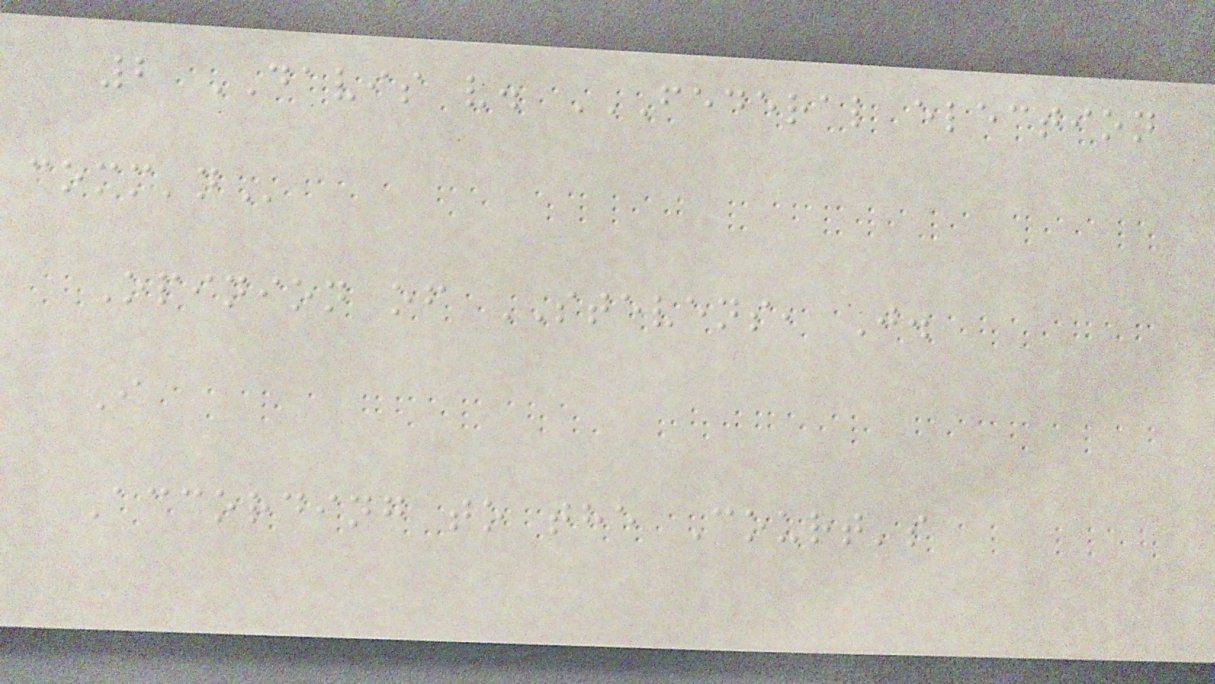2 DAVIS v. FEDERAL ELECTION
COMM'N
Opinion of STEVENS, J.
I
According to the Court's
